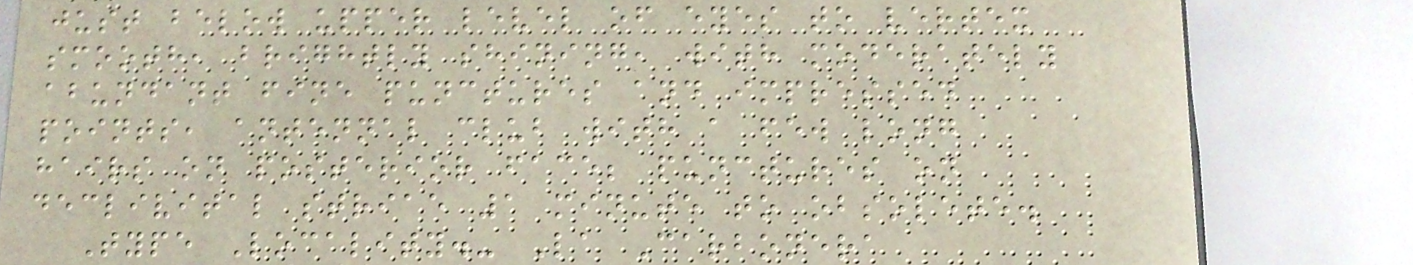just below upper level of eyes to vertex
smooth, brightly shining, with moderately
abundant fine punctures and impressed
points, antennal club with a few long
hairs on posterior face; punctures on
declivital striae 1 minute to obsolete.
Type Locality.- La Carbonera
